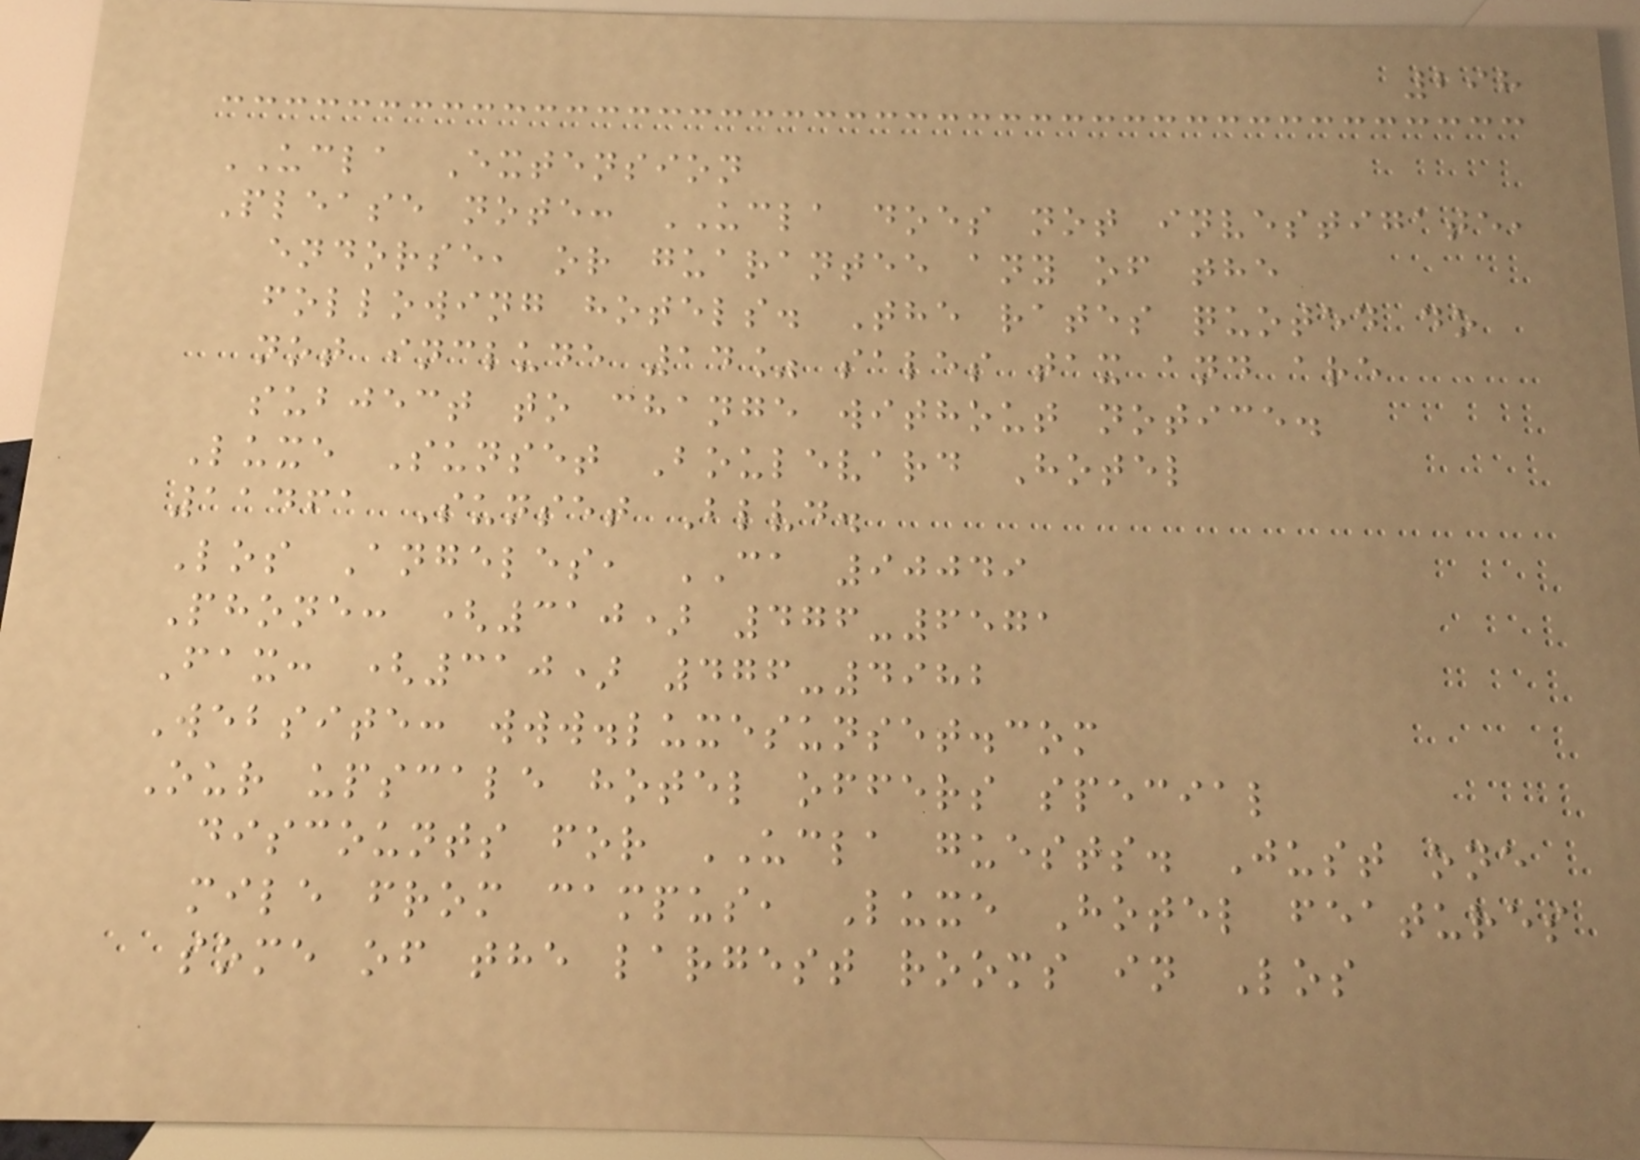298
UCLA Extension
Please note: UCLA does not investigate,
endorse, or guarantee any of the
following hotels. The rates quoted do
not include 14% sales tax and are
subject to change without notice.
Luxe Sunset Boulevard Hotel
11461 Sunset Blvd.
Los Angeles, CA 90049
Phone: (310) 476-6571
Fax: (310) 476-4982
Website: www.luxesunset.com
Our upscale hotel offers special
discounts for UCLA guests. Just one
mile from campus, Luxe Hotel features
some of the largest rooms in Los
